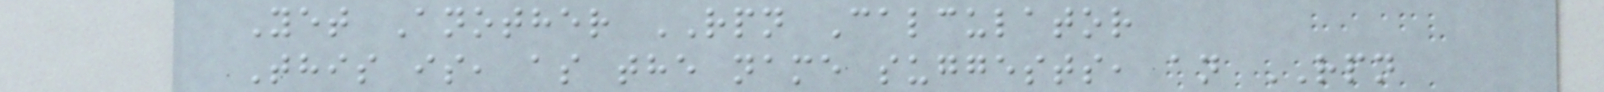Yet Another RPN Calculator
This is, as the name suggests, an RPN
